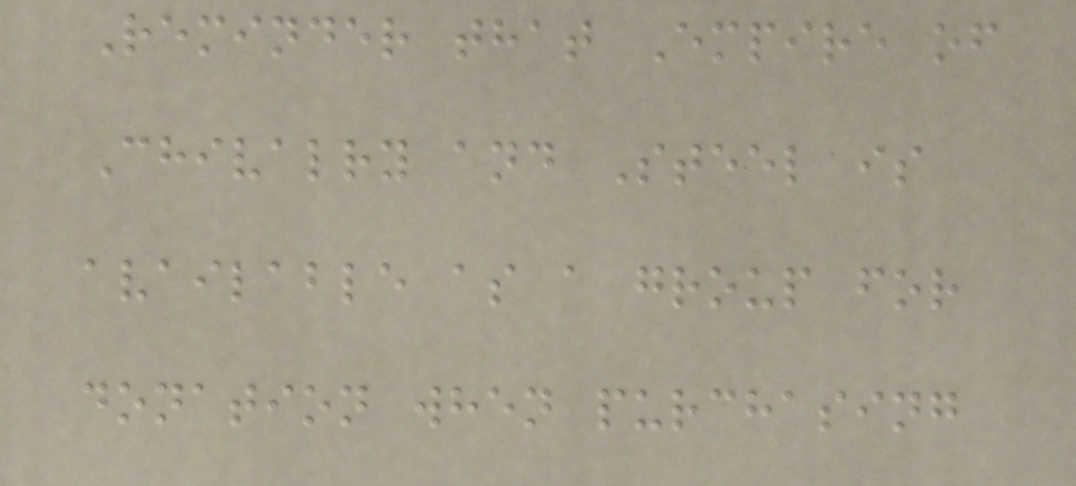Reminder that Empire of
Chivalry and Steel is
available as a group for
donation when purchasing
